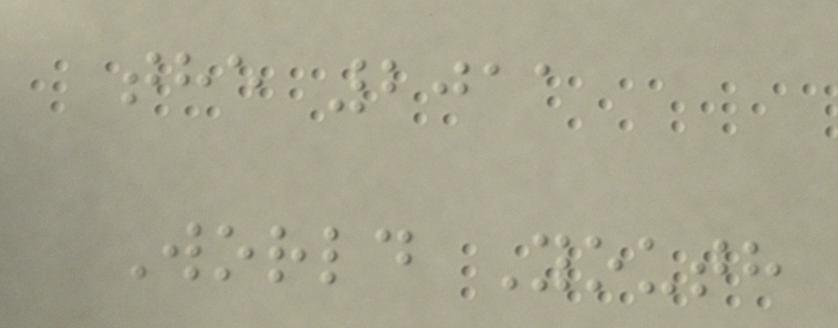the 2011
World Youth
